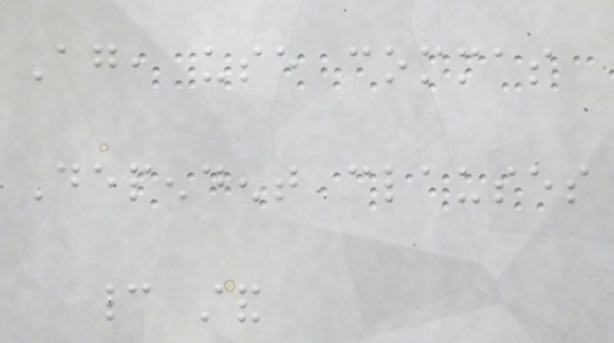Again, use commas
Dependent clauses
cannot stand
